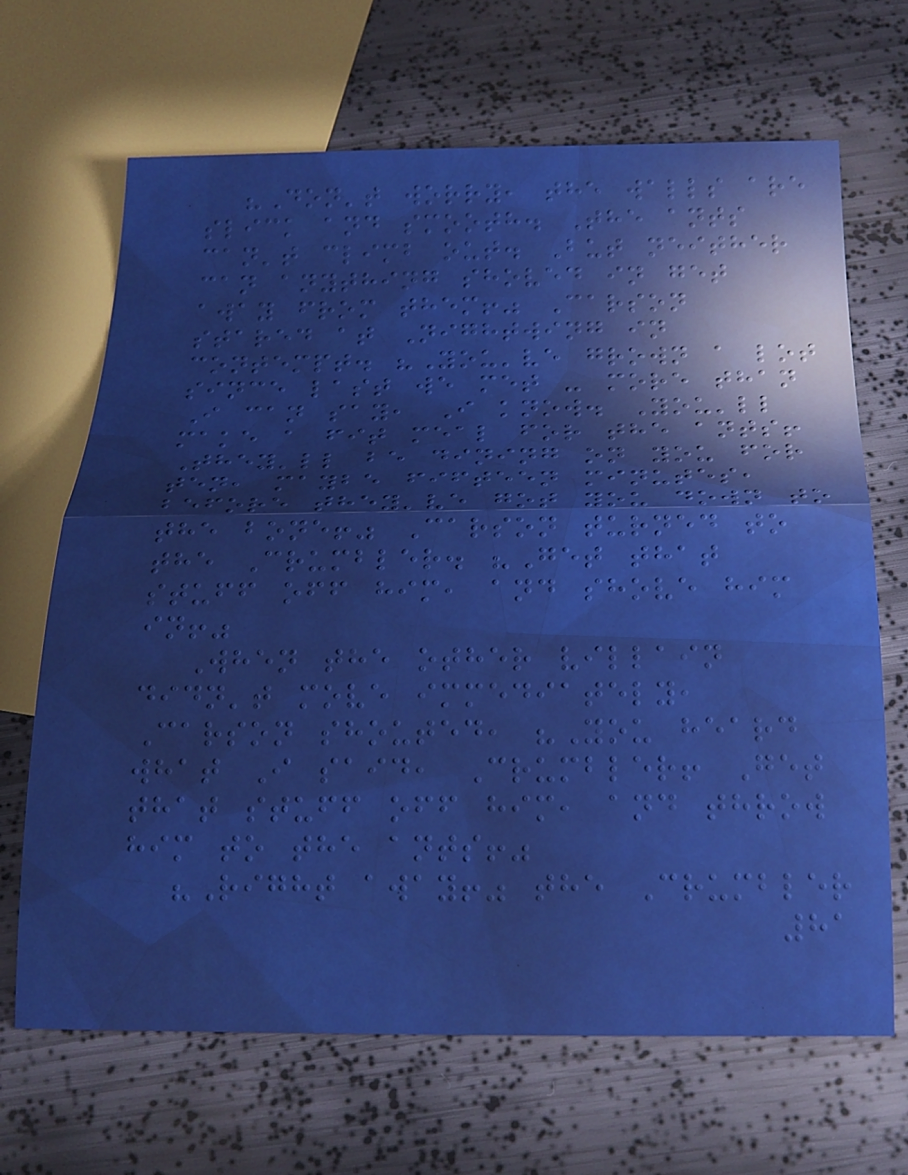"Don't worry, the walls are
slick and smooth. The ants
can't climb out. But neither
can anything shoved in get
away from them!" Carson
stared at Nightwing in
contempt. "You've grown a lot
since last we met - more than
I can say, I know. You'll
make a fit meal for the ants!
They'll be dining on you for
ten, maybe fifteen minutes,
before they've got you down to
the bone!" Carson turned to
the Crumbler. "Get that
stuff off him, and shove him
in!"
When the other villain
didn't move immediately,
Carson shouted, "You heard
what I said, Crumbler! Get
that stuff off him, and throw
him to the ants!"
"Right away!" the Crumbler
81
